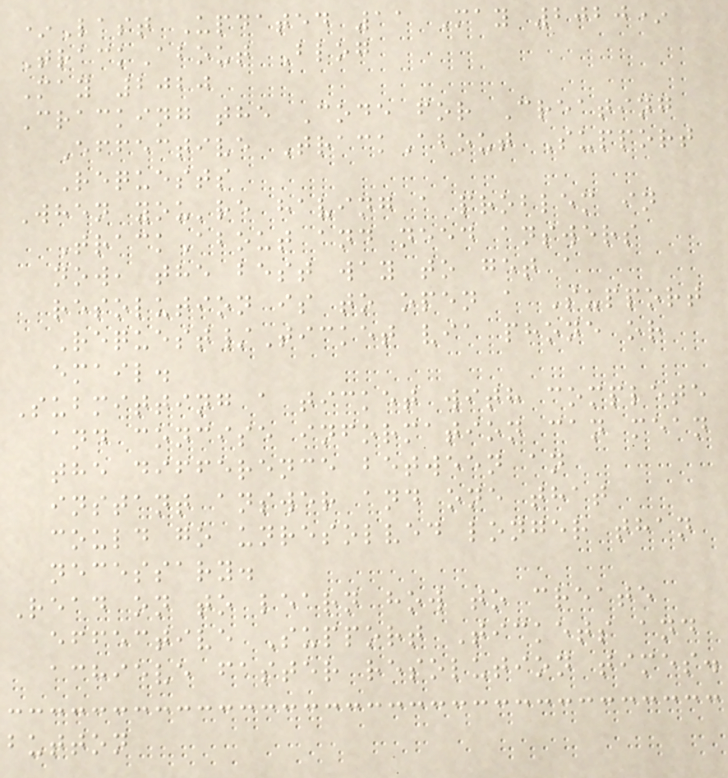*Last Updated 11 May 2020*
TrackAbout Blog
May 2020
Cracking the Code for Creating
Effective TrackAbout Support
Requests
When you're having a problem in
TrackAbout and need answers
now, the best way to get a
resolution is to open a Support
Request/Ticket via phone or
email.
Submitting a ticket with complete
and concise information can mean
the difference between an
instant answer and one that
could go unresolved longer than
necessary.
Read on to learn how to create
effective Support Tickets and
achieve faster resolution times.
button
